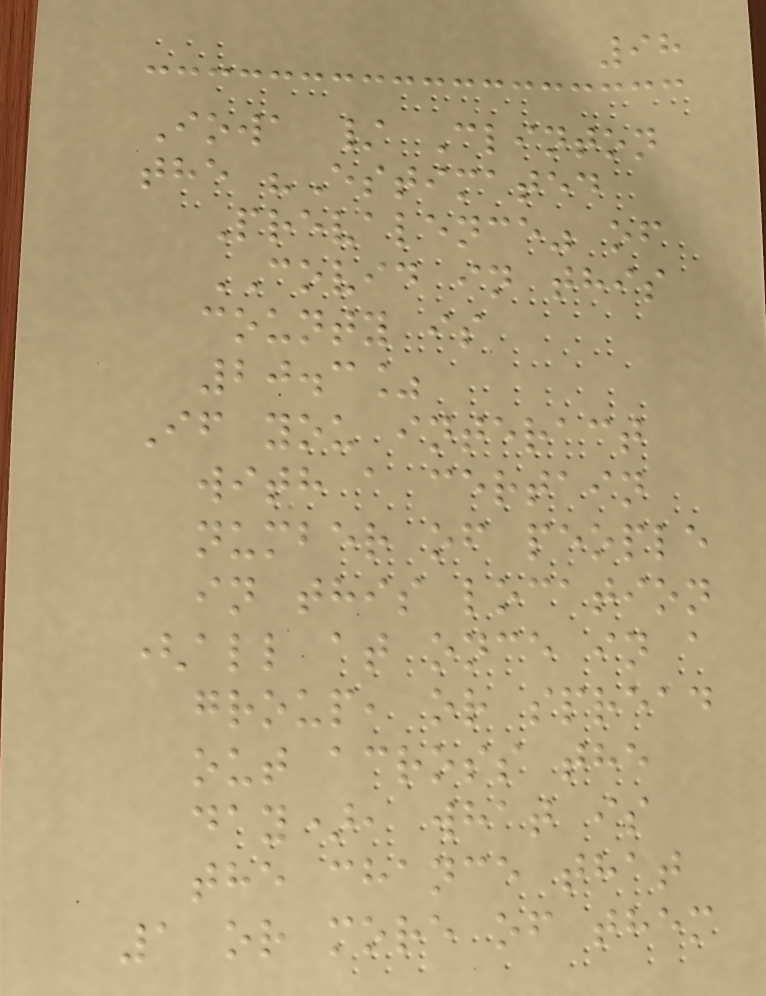98
Iowa / Clinton
the "Estimated
Prevalence" of
COVID in this
county is
20.3%
If you interact
with a certain
number of people
in this location
(all at once in a
group, or spread
out across the
day), what is
the chance that
1 or more of them
